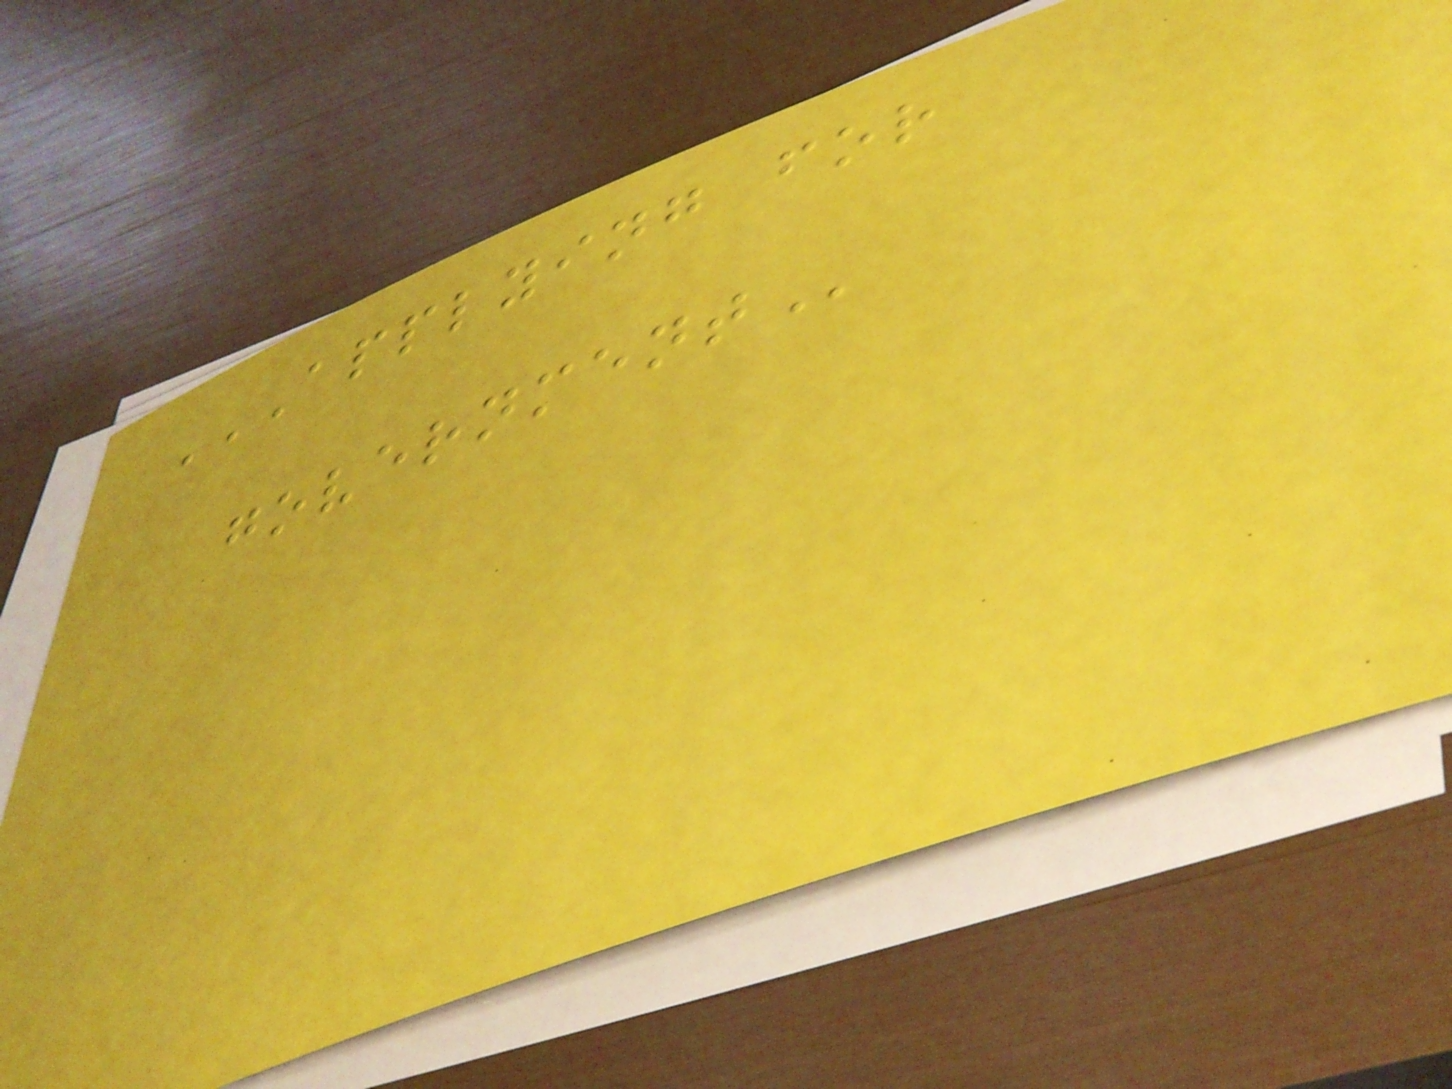APPLYING FOR
GOVERNMENT
